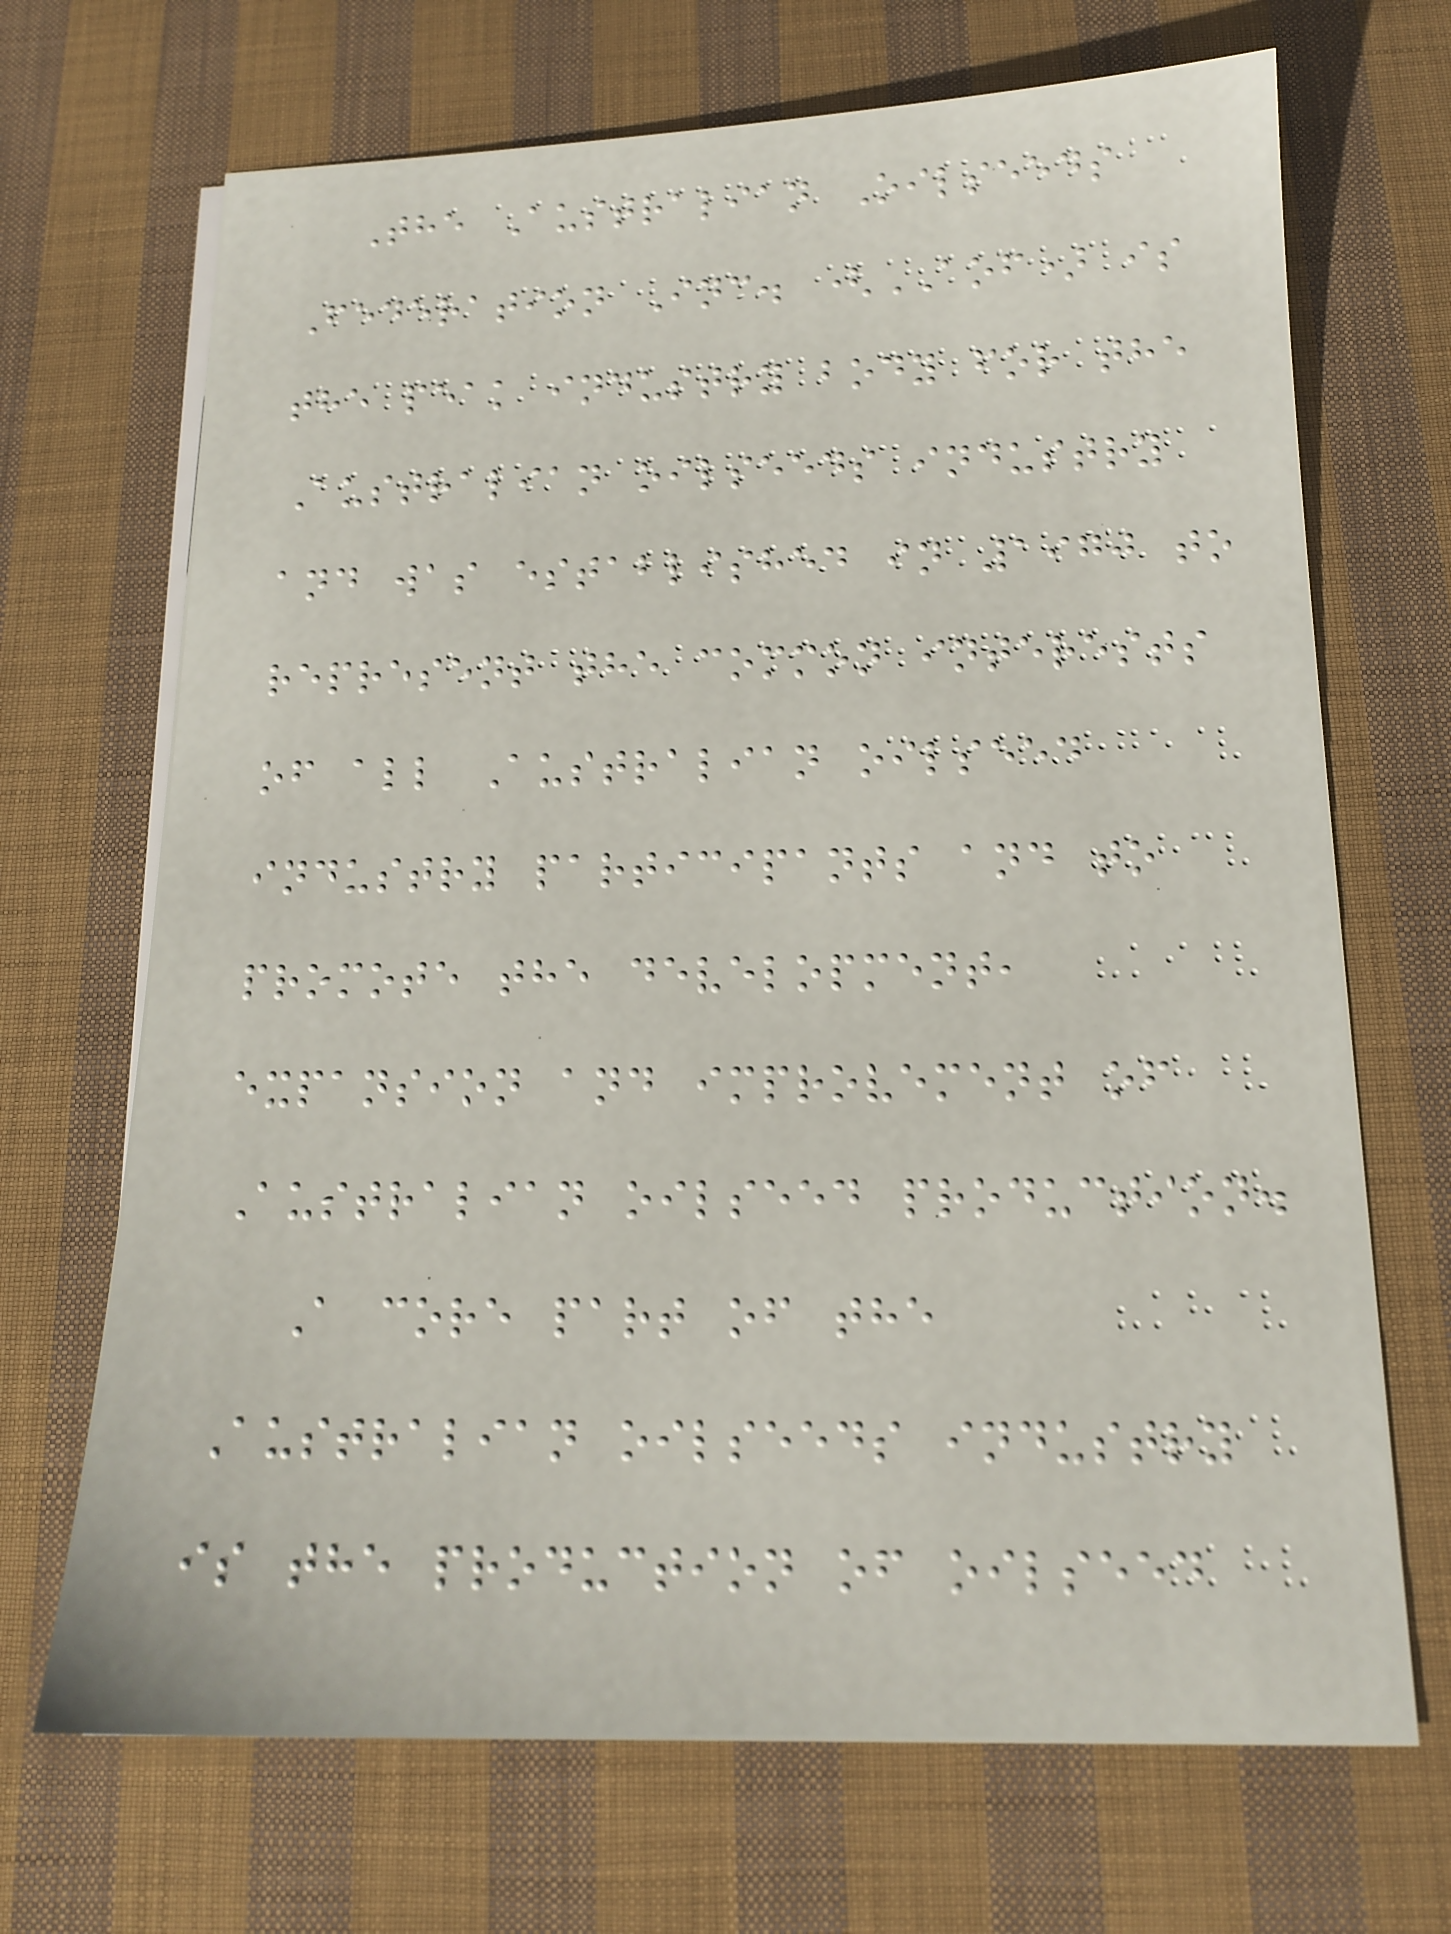The Australian Oilseeds
Federation Inc. (AOF) is
the peak industry body for the
Australian oilseeds industry
and was established in 1970 to
represent the common interests
of all Australian oilseed
industry participants and to
promote the development,
expansion and improvement of
Australian oilseed production.
A core part of the
Australian oilseeds industry
is the production of oilseed
